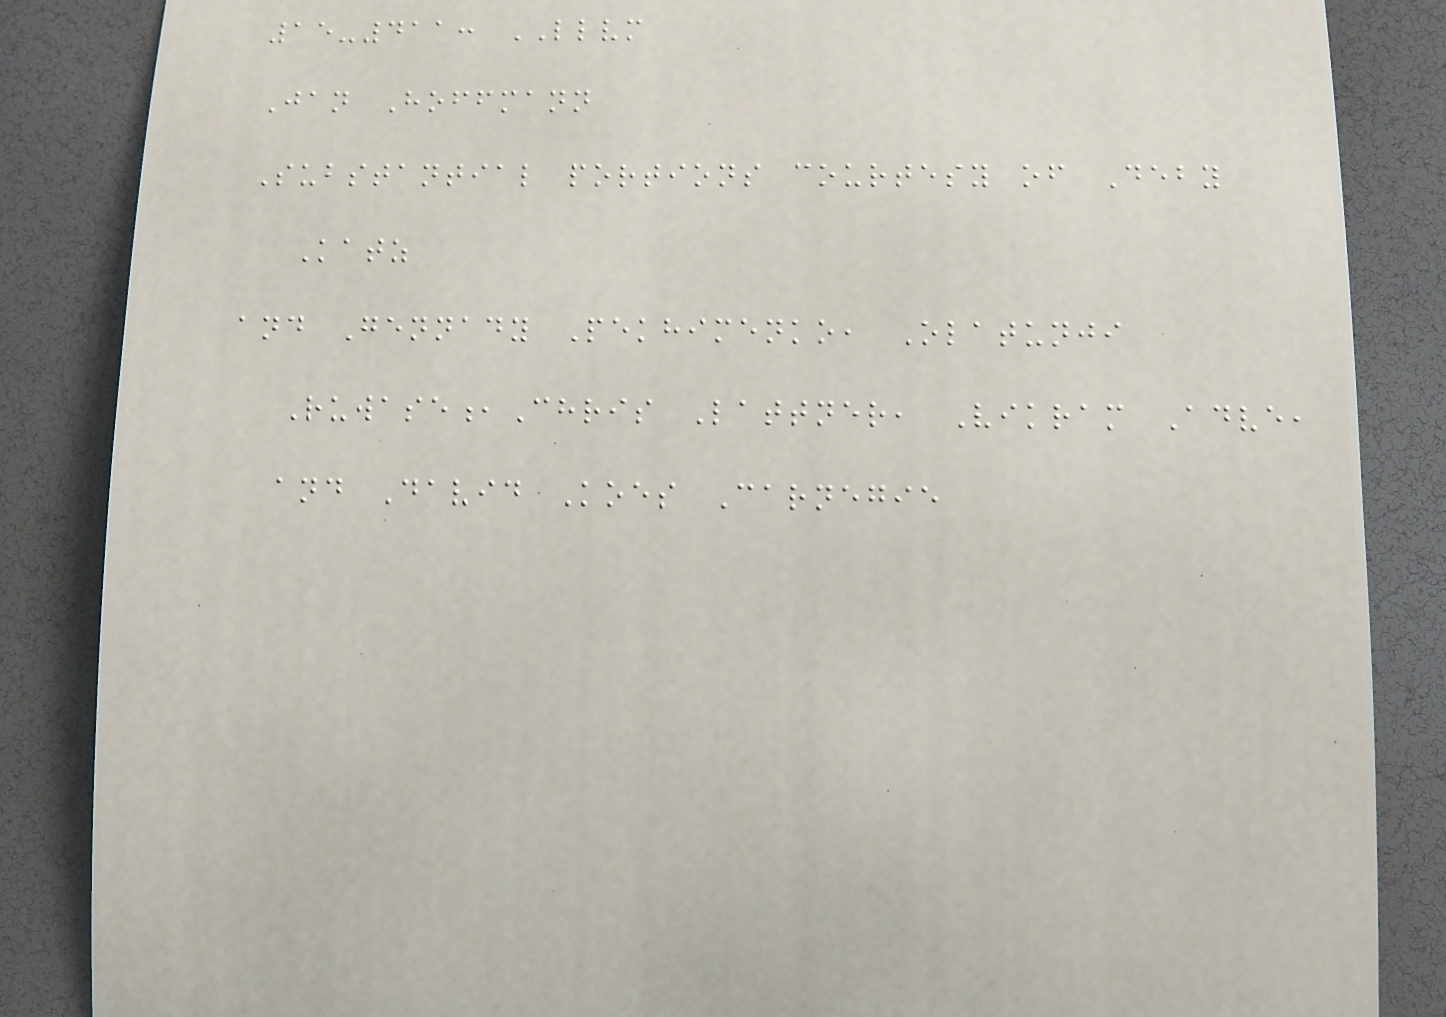15-411: LLVM
Jan Hoffmann
Substantial portions courtesy of Deby
Katz
and Gennady Pekhimenko, Olatunji
Ruwase,Chris Lattner, Vikram Adve,
and David Koes Carnegie
